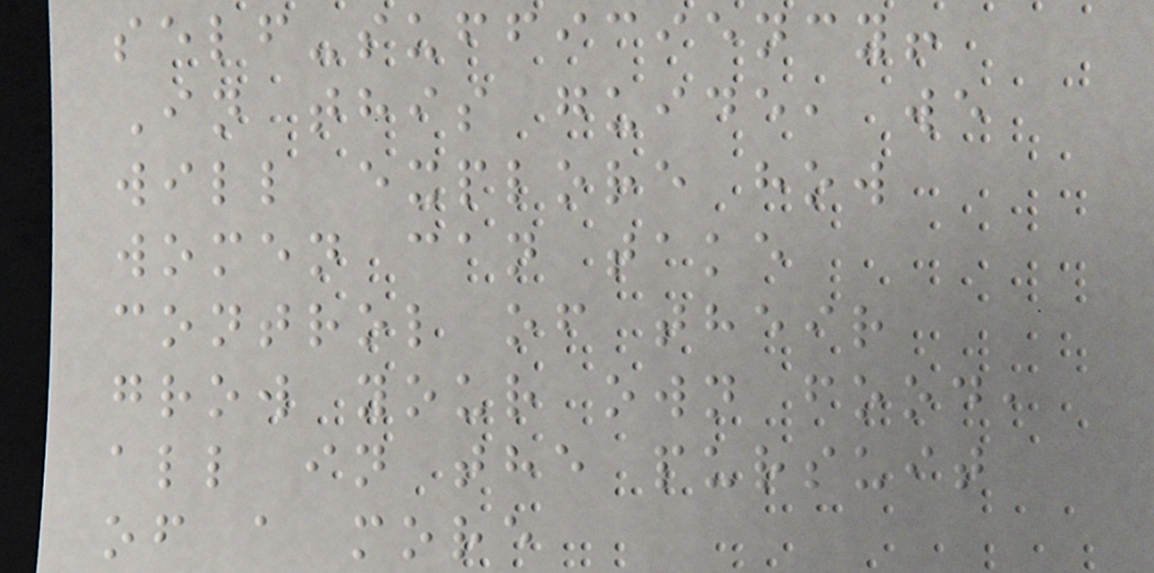self-sufficiency!
In this guide, we
will explore how
women can take
control of their
grow your own food,
all in the pursuit
of a more
